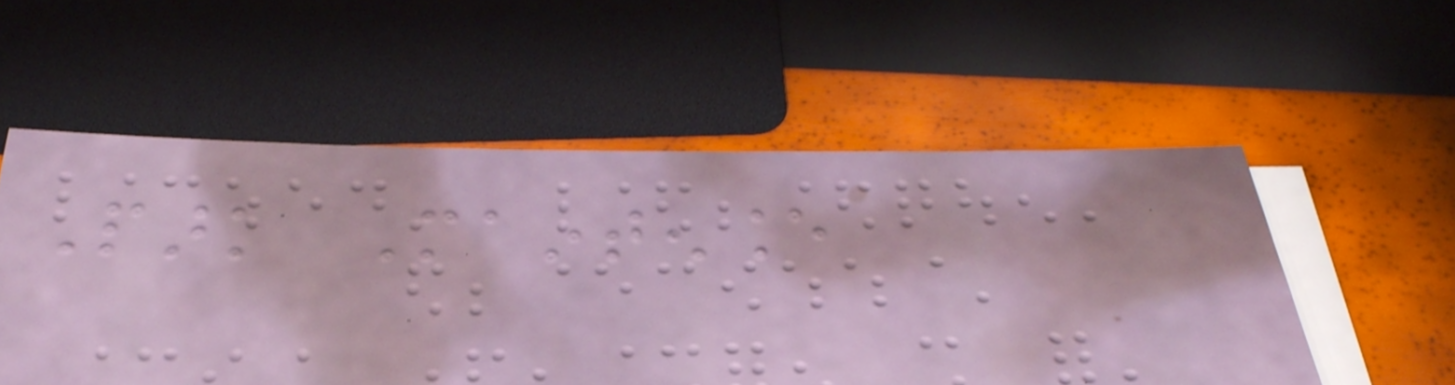Park Maintenance
